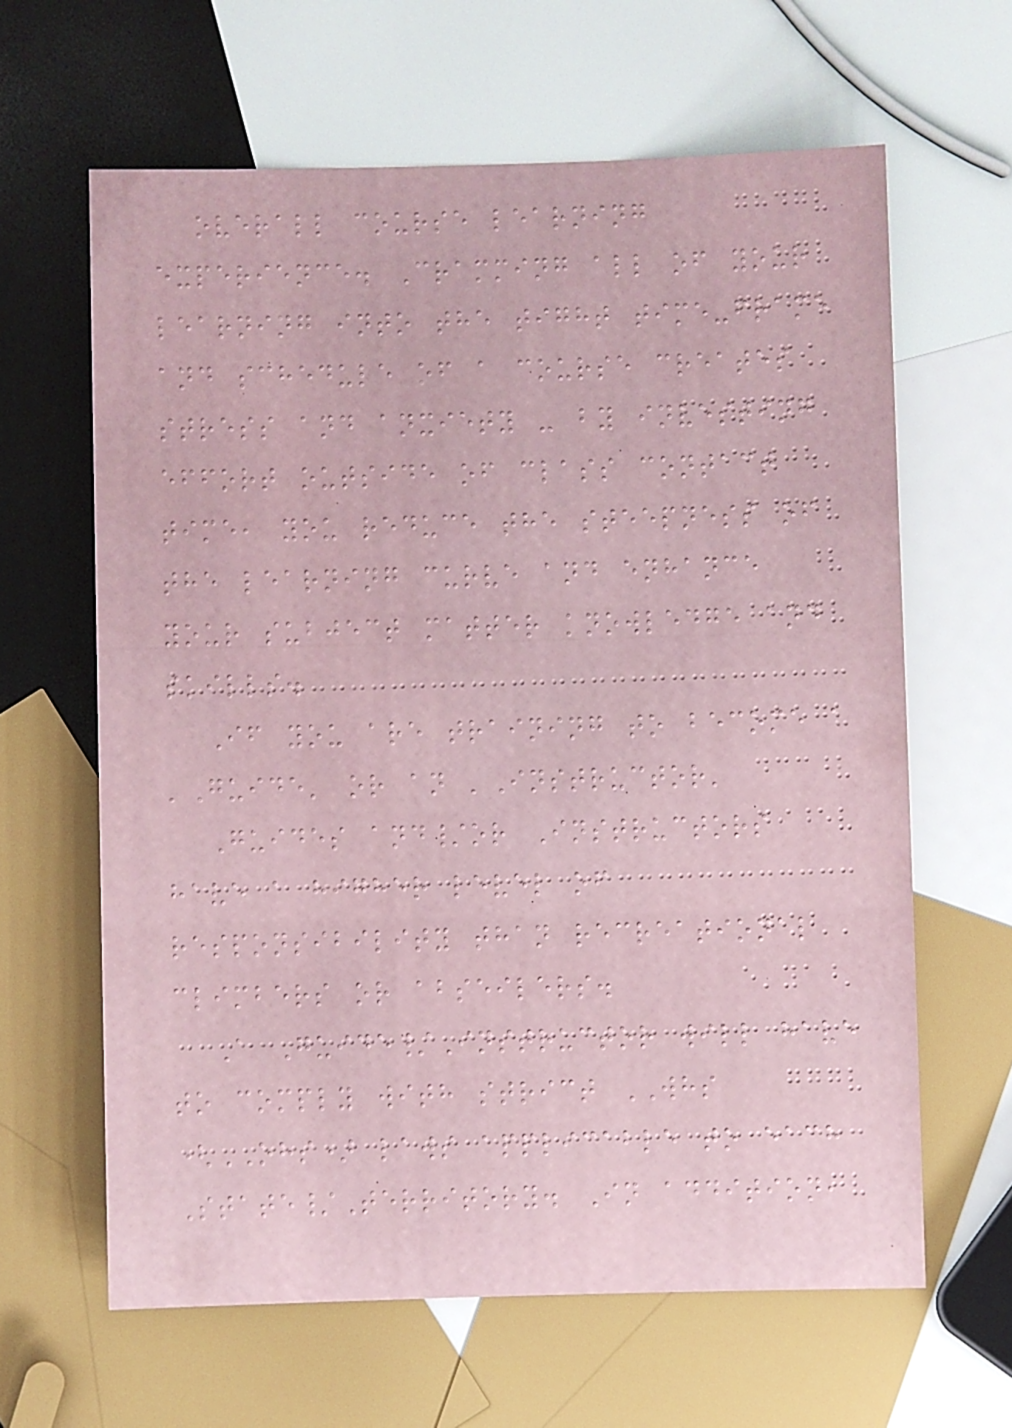overall course learning
experience. Cramming all of your
learning into the tight time-frame
and schedule of a course creates
stress and anxiety - by investing
effort outside of class contact
time, you reduce the steepness of
the learning curve and enhance
your subject matter knowledge and
skills.
If you are training to become a
'Guide' or an 'Instructor'
Guides and/or Instructors
have a higher level of
responsibility than recreational
climbers or abseilers.
A Guide/Instructor will have
to comply with strict WHS
(OHS) laws applicable to each
State/Territory. In addition,
